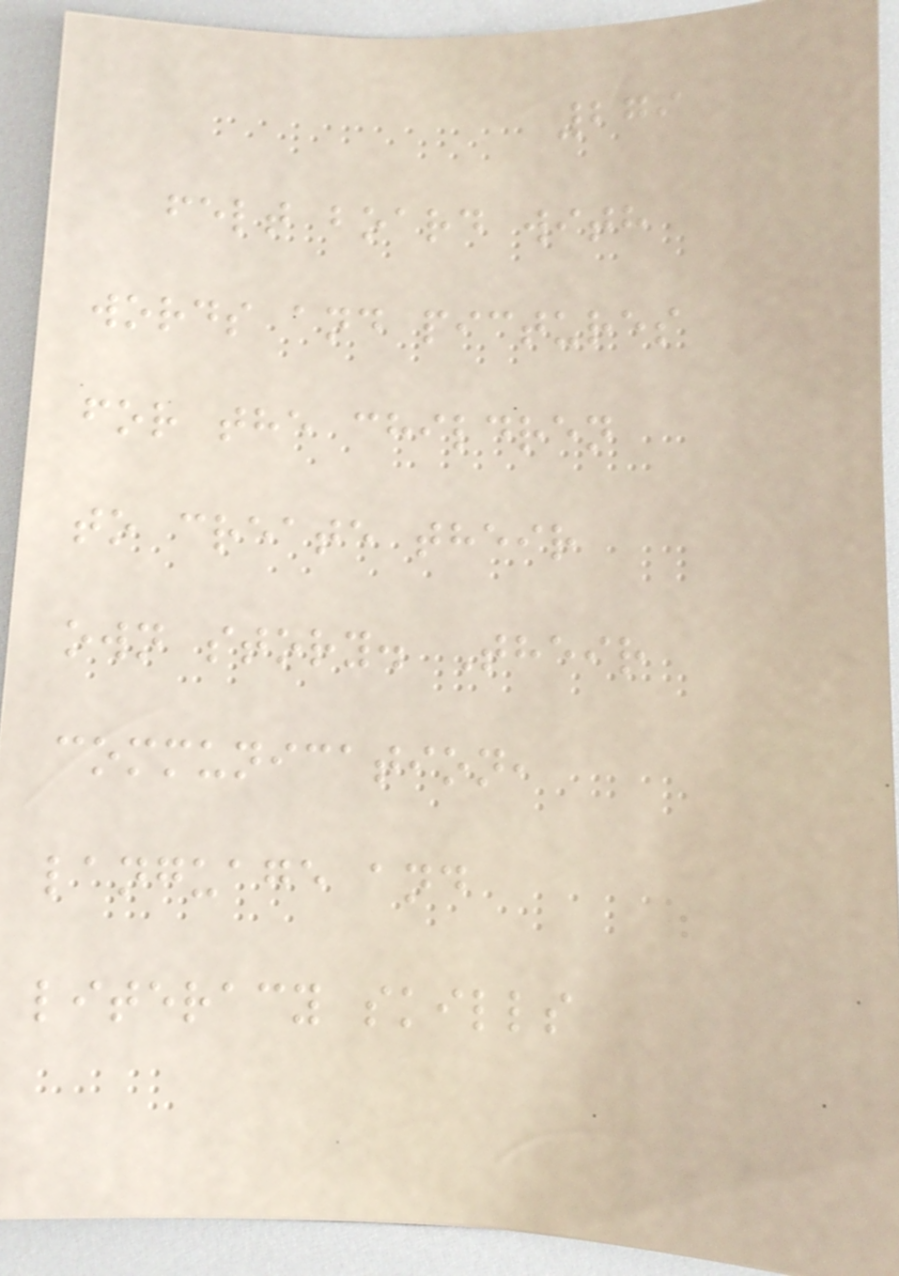279
felt board with
words and pictures
for the children
to create their
own story. Their
communication,
language and
literacy skills
